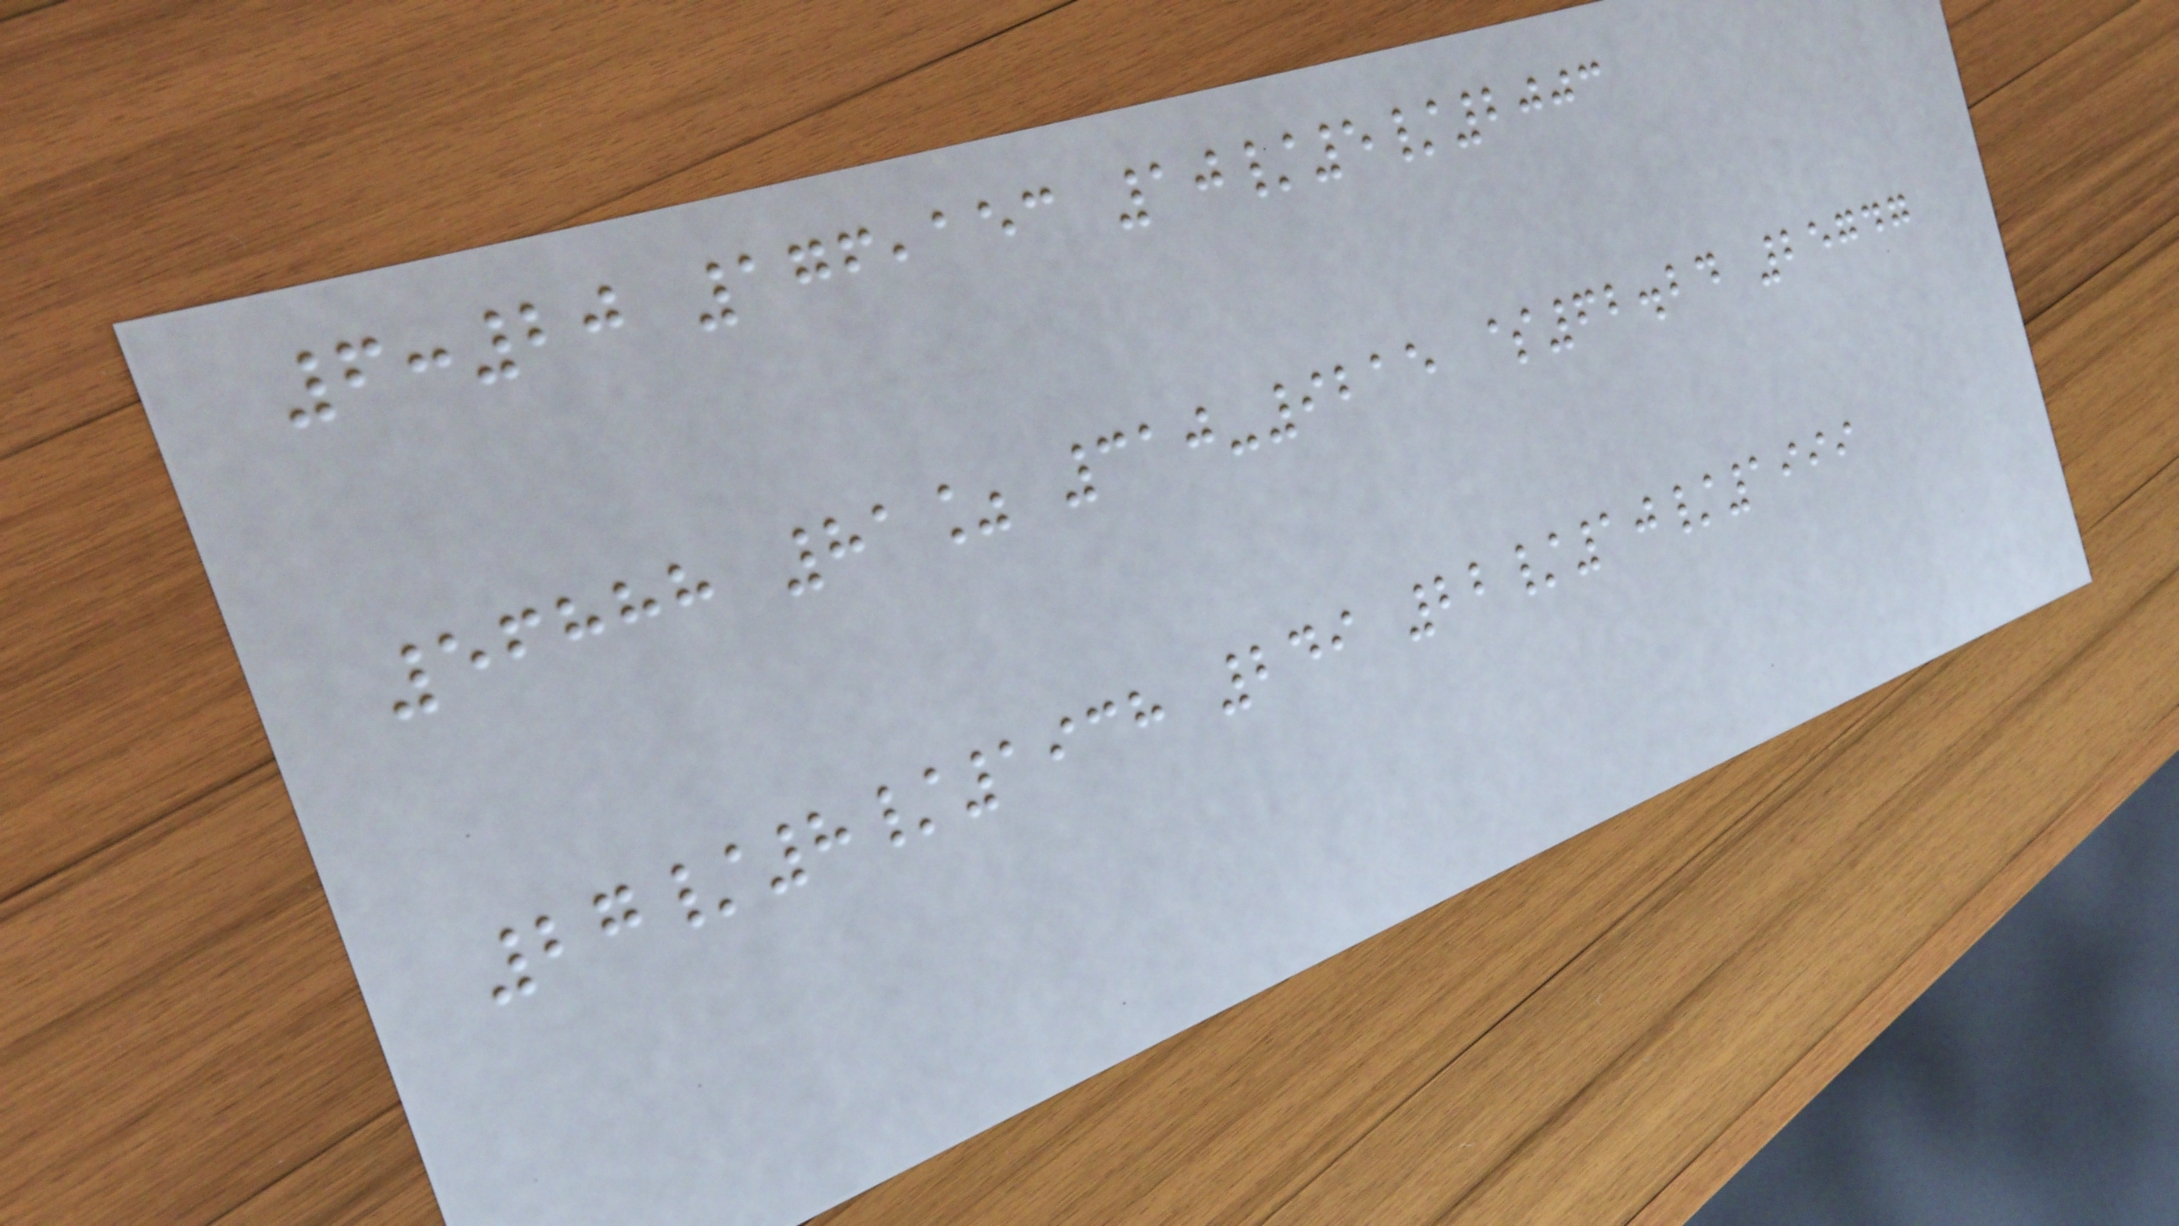6:20 176,153 10/5/2003
56888 81% 310-9215 $62.24 25747
27/8/1938 249 22/10/1999
